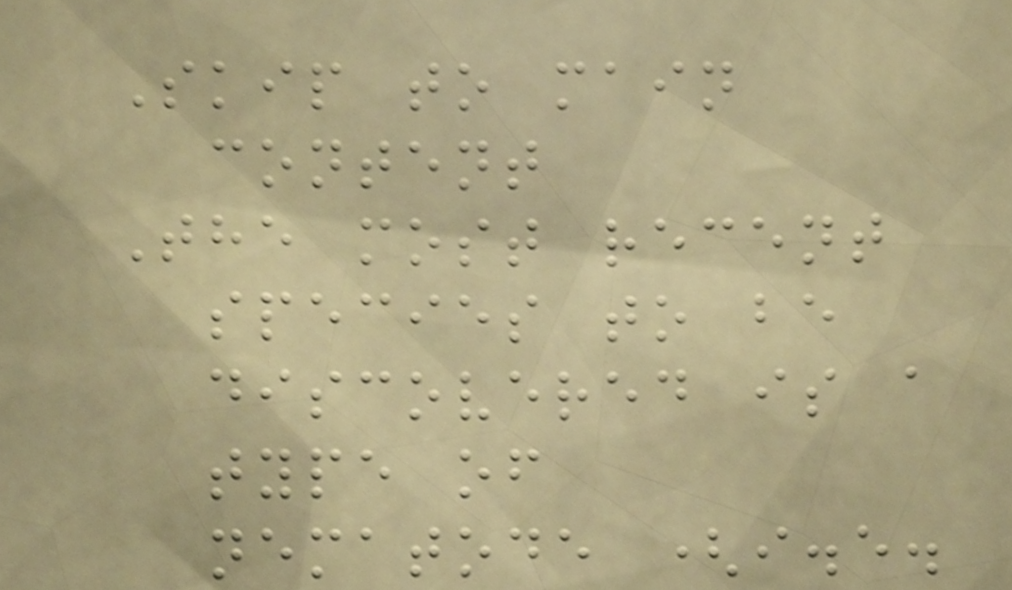Skip to main
content
The most recent
species to be
discovered is a
type of
nematode (i.e.
